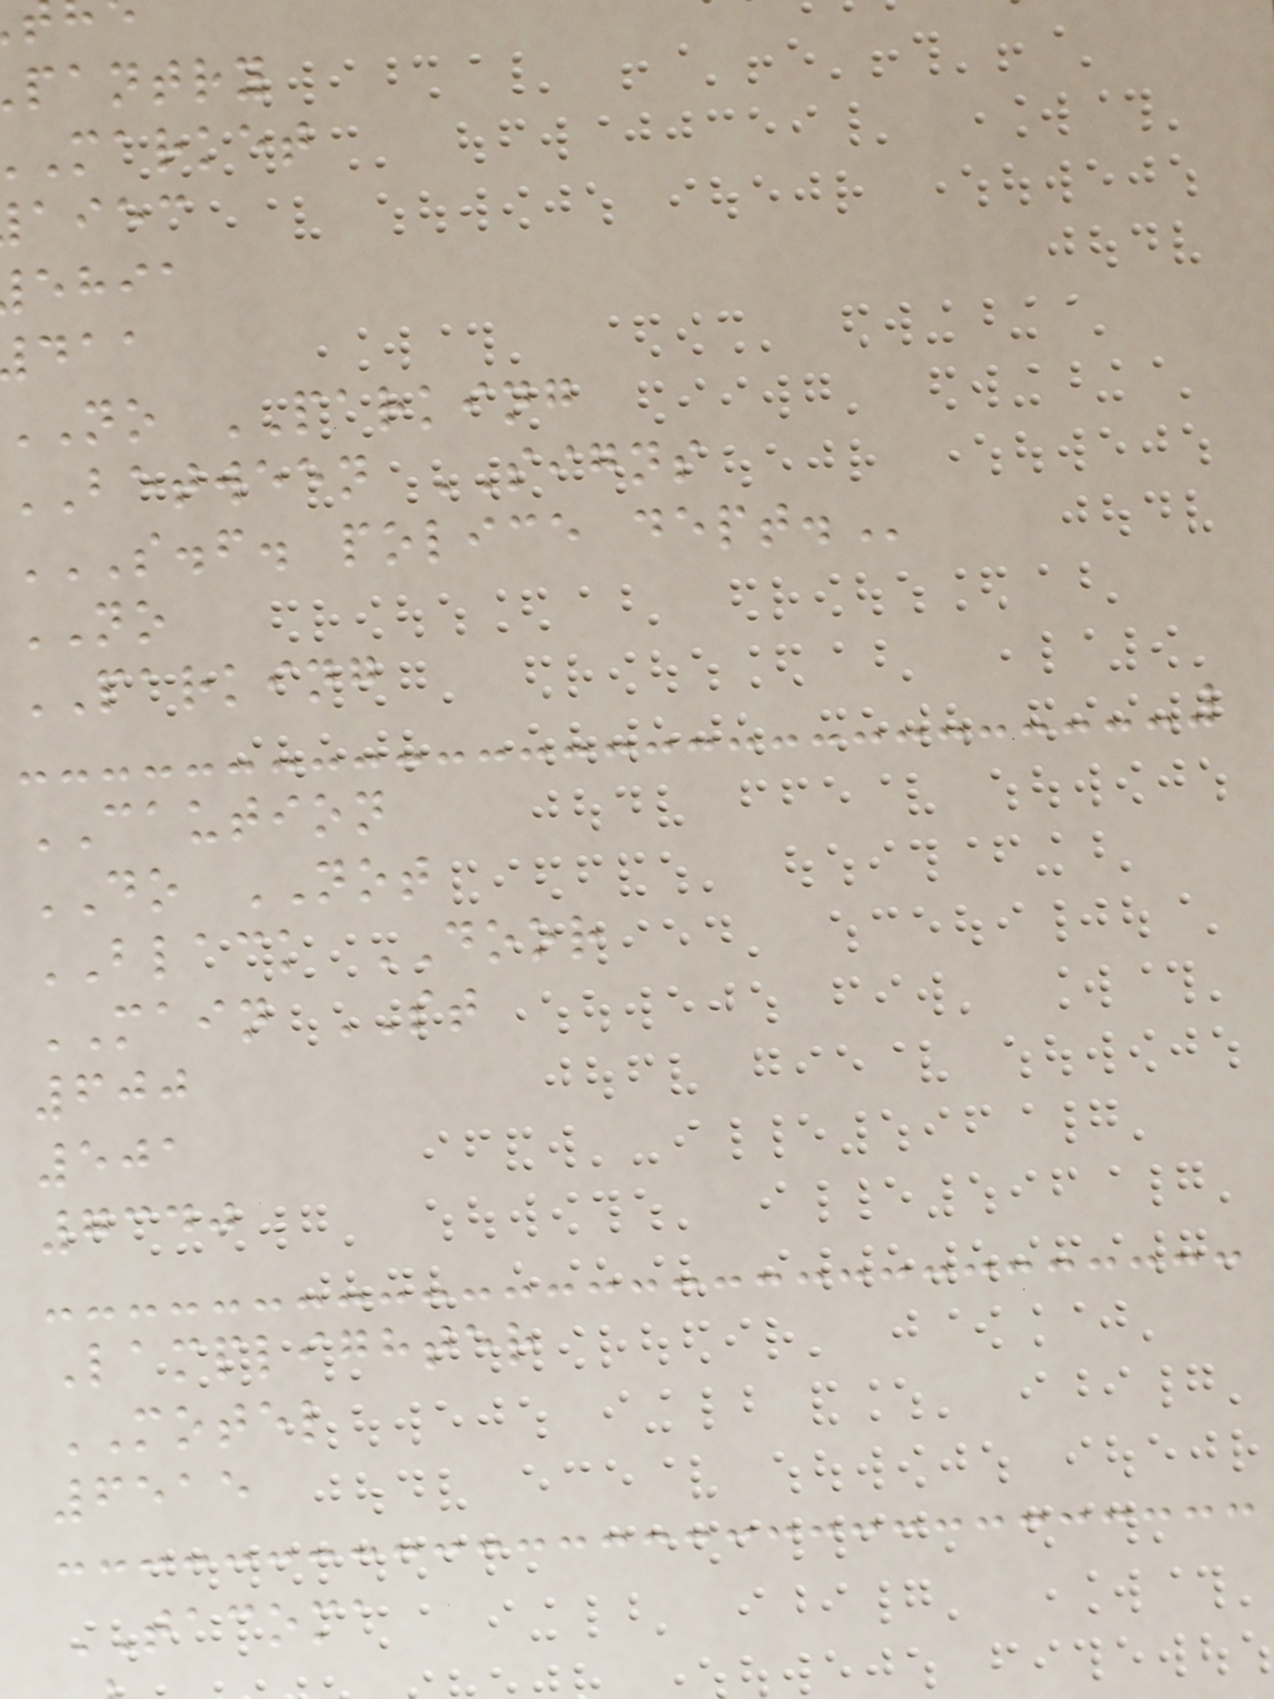pantry
market
aiec
ehia
no PARKING
BETWEEN SIGNS
S.F. POLICE DEPT.
NO
PARKING
CAUTION
DO NOT
BLACK DOOR
MAIN ST
600
501
7340
Lamplighter
MOTEL
6515
TACOMA
